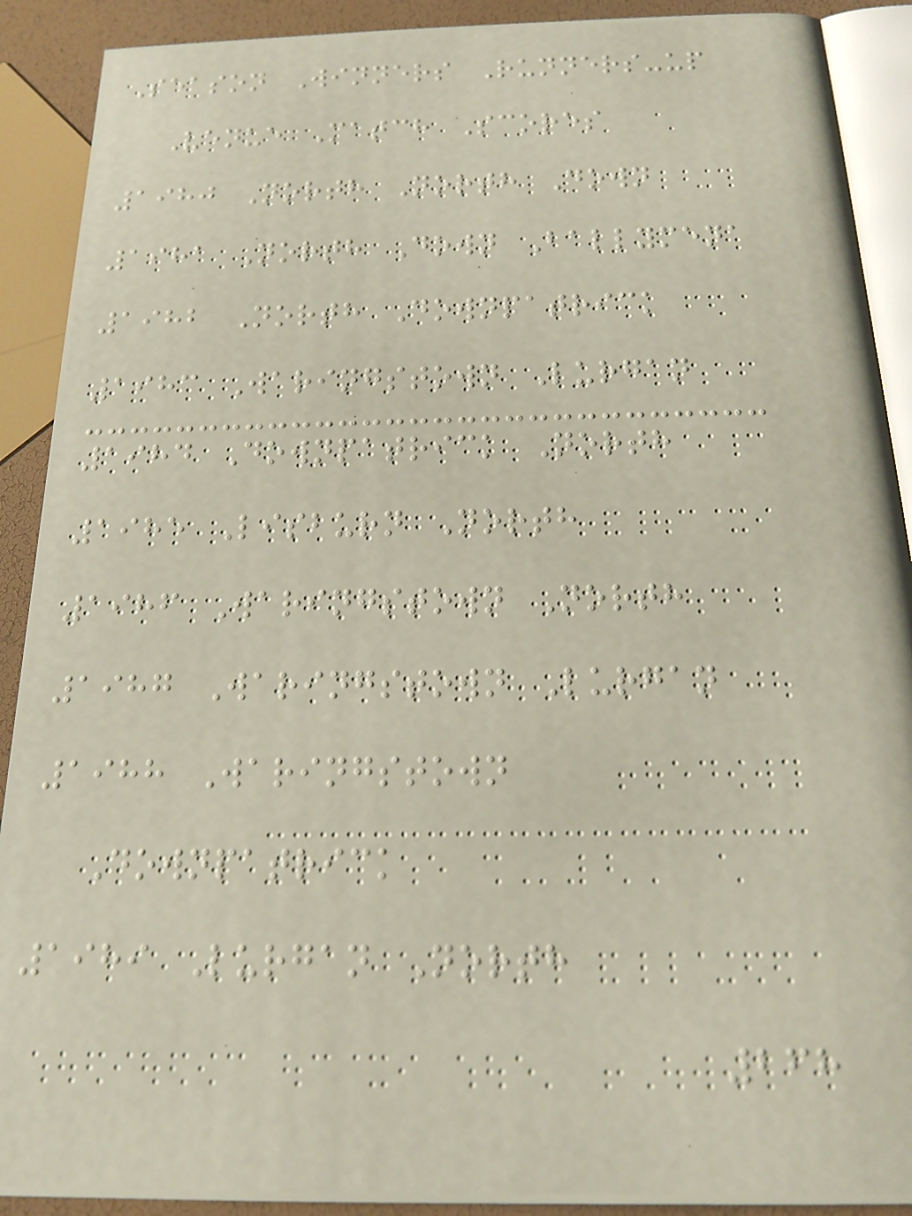Season Winners Runners-up
Venue Match Scores
1980 North North Down
1981 North Down Ballymena
1982 North Downpatrick
1983 Waringstown Lurgan
1984 Downpatrick North
1985 Lisburn North
1986 Waringstown North
1987 Waringstown Lurgan
1988 Waringstown
Downpatrick
1989 Lurgan North
268
